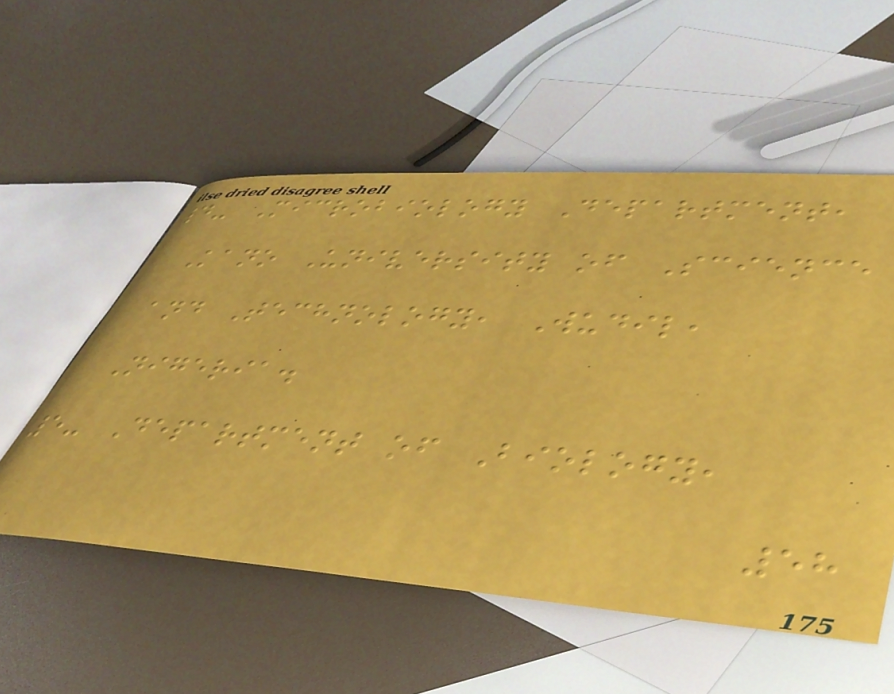4- Microbiology Department,
Kano University of Science
and Technology, Wudil,
Nigeria.
5- Department of Biology,
58
